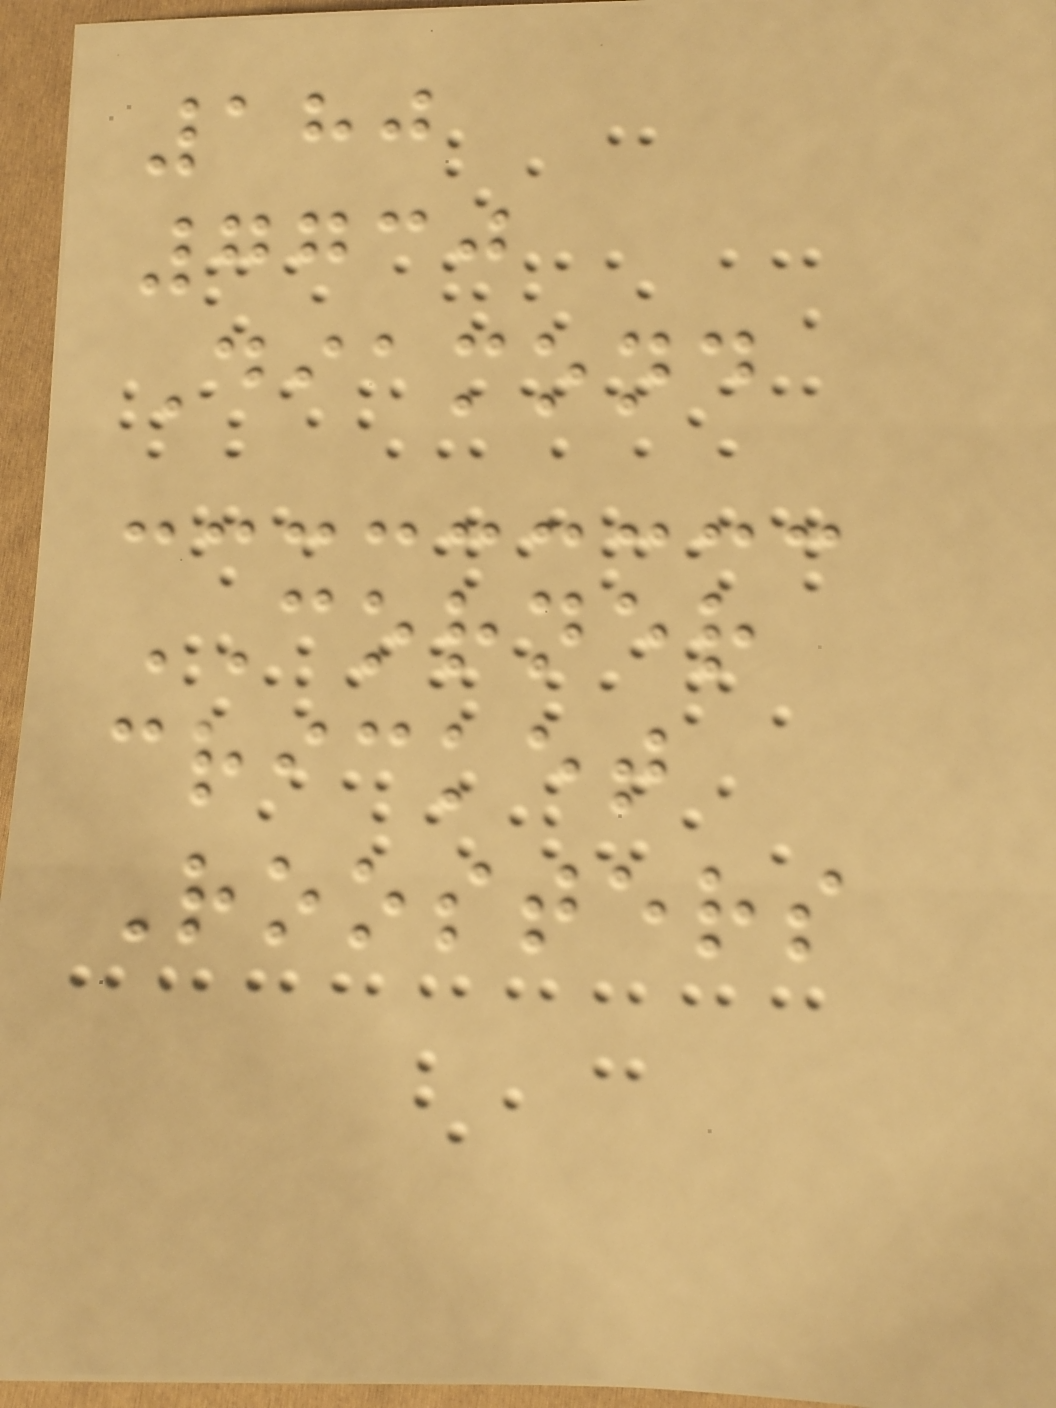180
7730
Diamond
CORNER
cricket
Roosters
